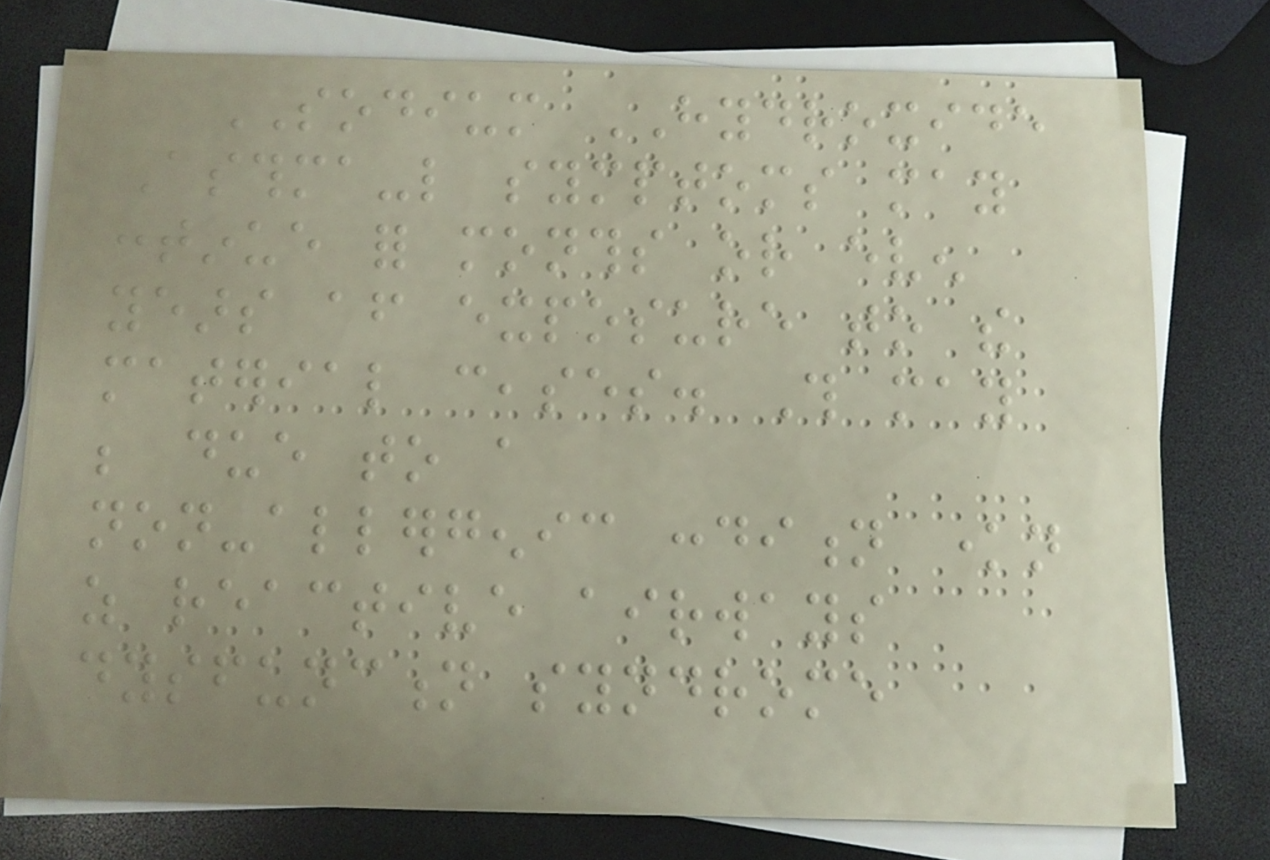SODIUM HYDROXIDE
Asthma-like symptoms may
continue for months or even
years after exposure to the
material ceases. This may
be due to a
non-allergenic condition known
as reactive airways
dysfunction syndrome
